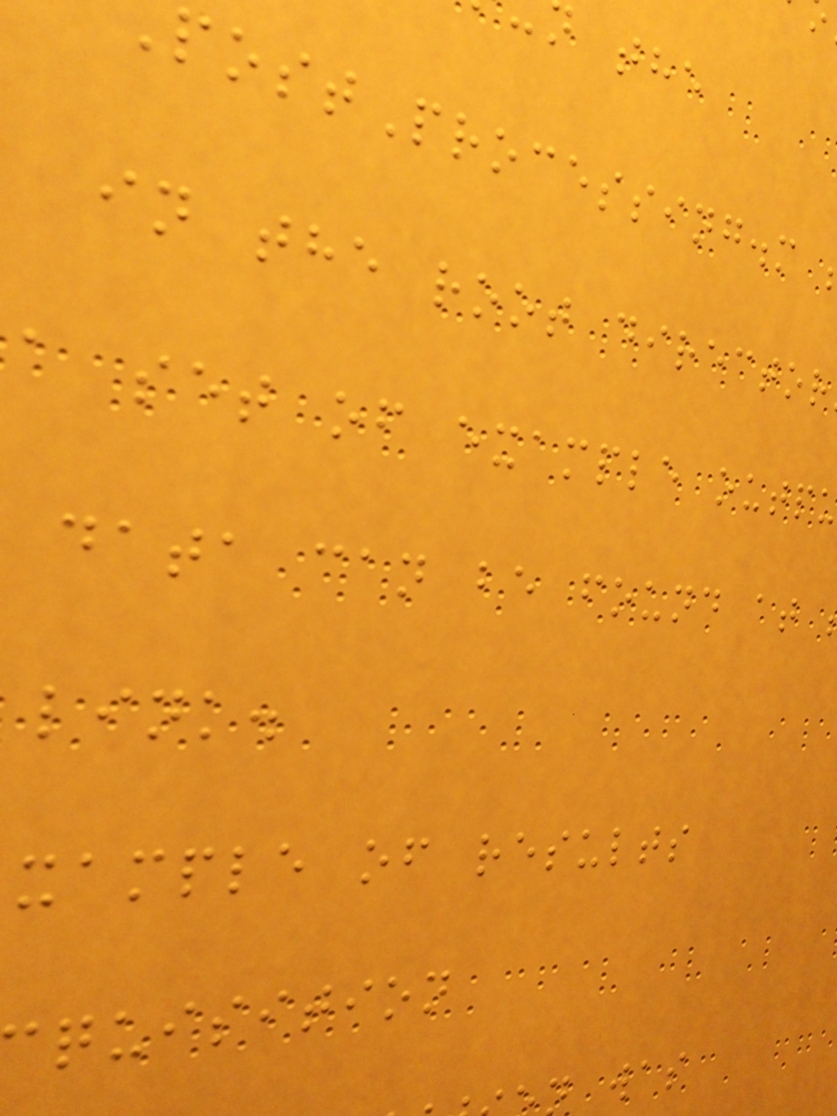ostProcessing.m
in the root director
a set of example outp
data can be found at
link.
xample of results
quisition
